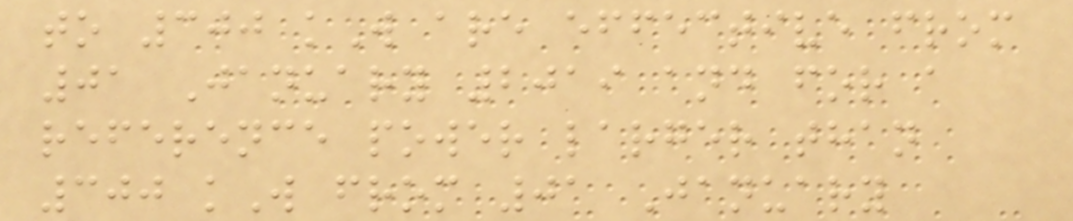to 300 kW are effective from
01 January 2019 and for a
reference power larger than
300 kW from 01 January
